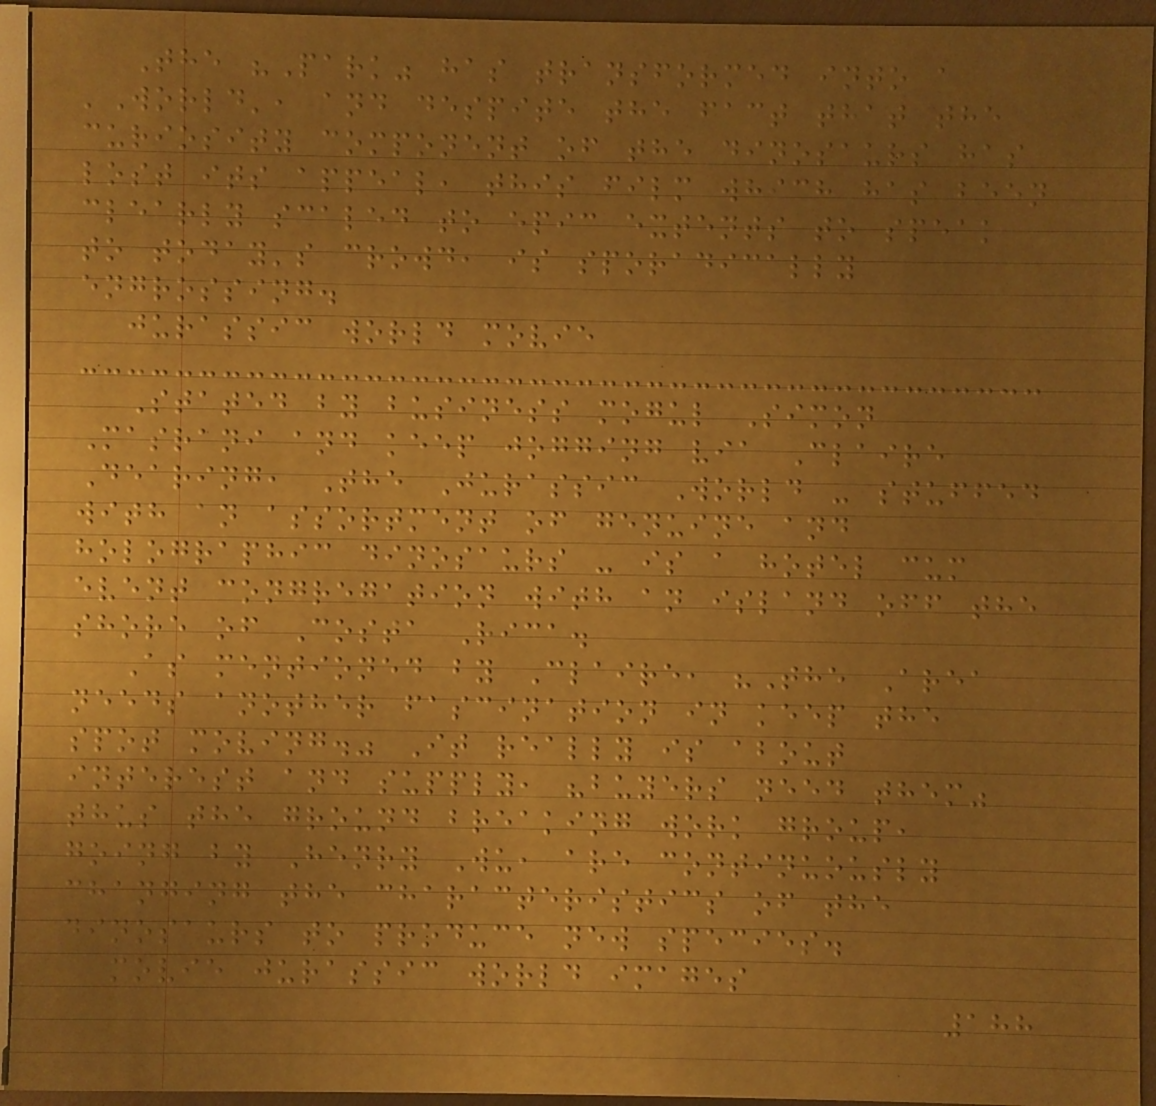The "Park" has transformed into a
'World', and despite the fact that the
curiosity component of the dinosaurs has
lost its appeal, this film which has been
clearly scaled to epic extents to speak
to today's crowd, is sporadically
engrossing.
jurassic world movie
Stated by business mogul Simon
Masrani and keep jogging via Claire
Dearing, The Jurassic World - stuffed
with an assortment of genuine and
holographic dinosaurs - is a hotel cum
event congregation with an island off the
shore of Costa Rica.
As mentioned by Claire, "The Area
needs another fascination in keep the
spot moving." It really is about
interest and supply, "buyers need them"
thus the ground breaking work group,
going by Henry Wu, are continuously
changing the characteristics of the
dinosaurs to produce new species.
movie jurassic world images
188
